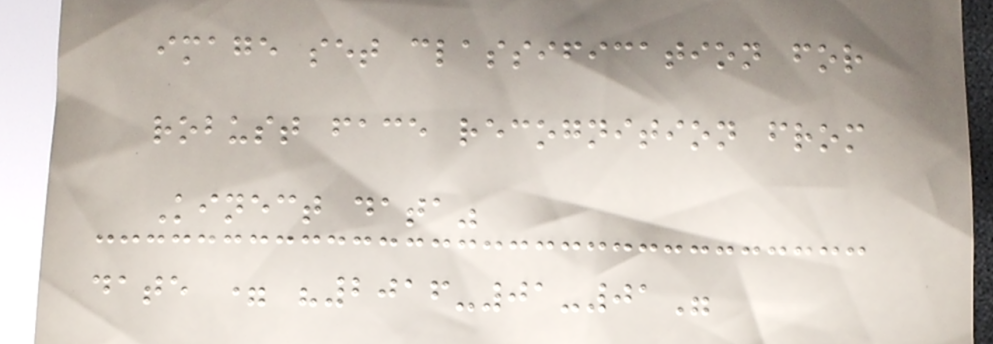image set classification for
robust face recognition from
Kinect data"
date = "2016-01-01"
